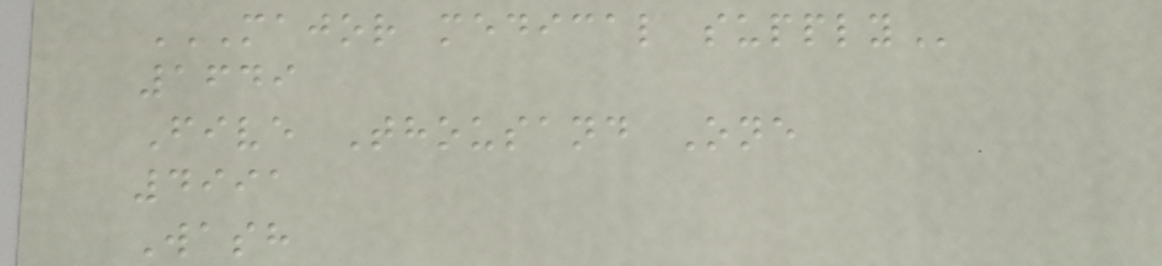MAJOR MEDICAL SUPPLY
1649
Five Thousand One
4991
Wash
